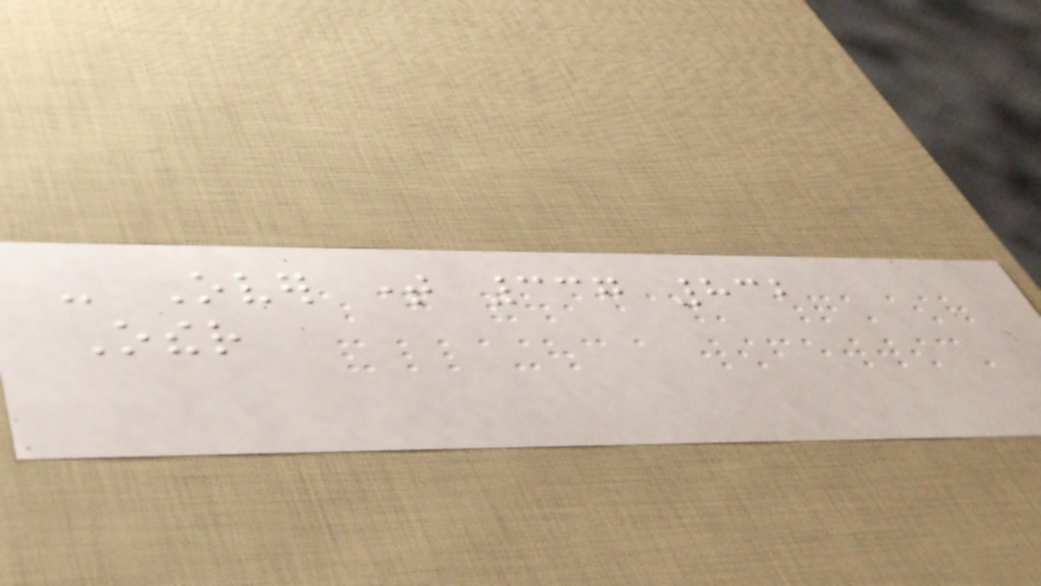- Over time 337 832
Other
